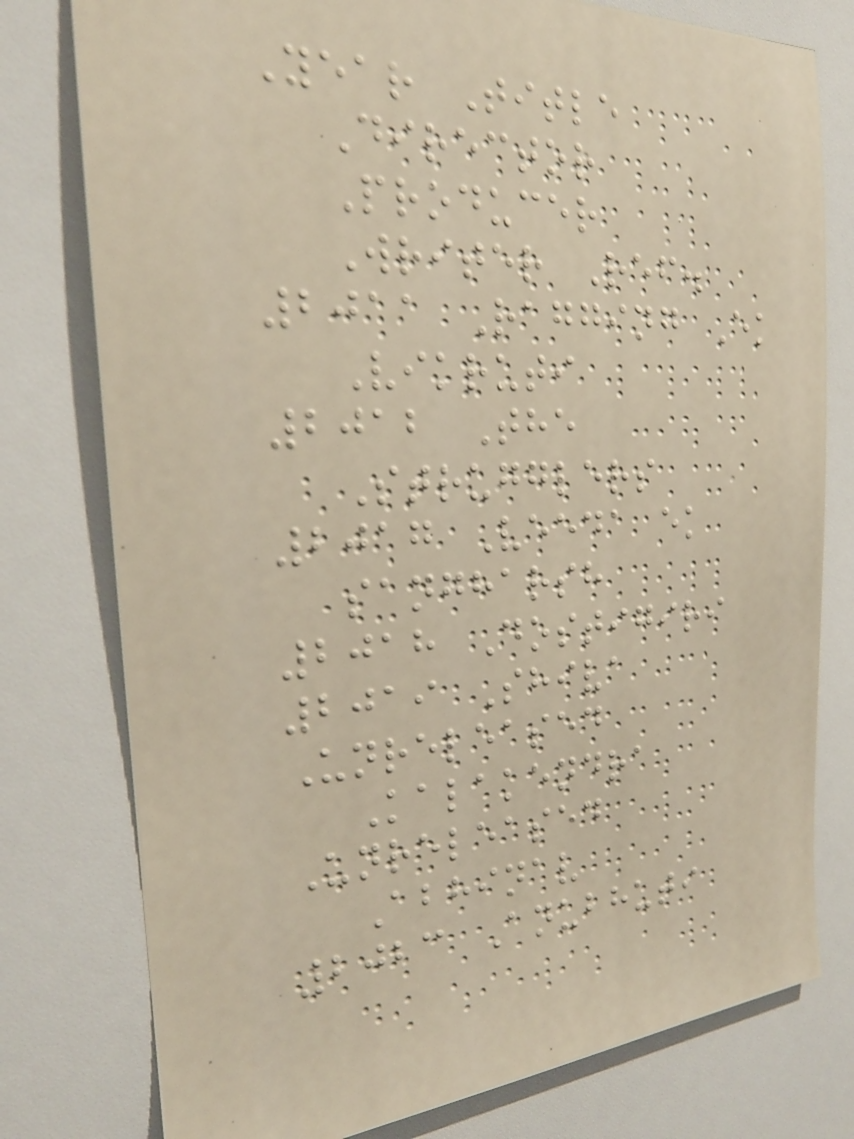Year Title
Director
Producer
Writer Ref.
2011 Ragging Ek
Vikruti
2012 The
Strugglers
2017 Veeda ek
sangharsh
2018 Dostigiri
2019 Shiva
Unreleased
Kalakendra
Unreleased
Abhinav
2023 Anubhuti
